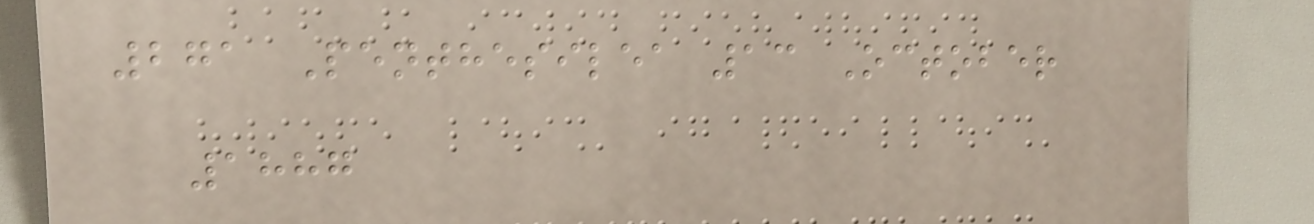271 Penthesilea 13 October
1887
